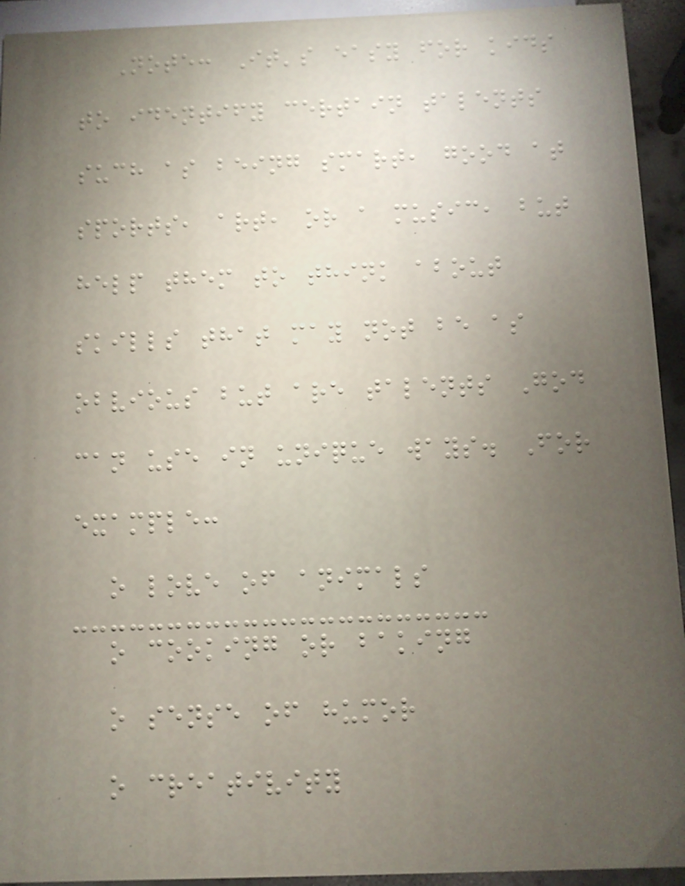Note: It's easy for kids
to identify certain talents
such as being smart, good at
sports, art, or a music, but
help them to think about
skills that may not be as
obvious but are talents God
can use in unique ways. For
example:
o love of animals
o cooking or baking
o sense of humor
o creativity
